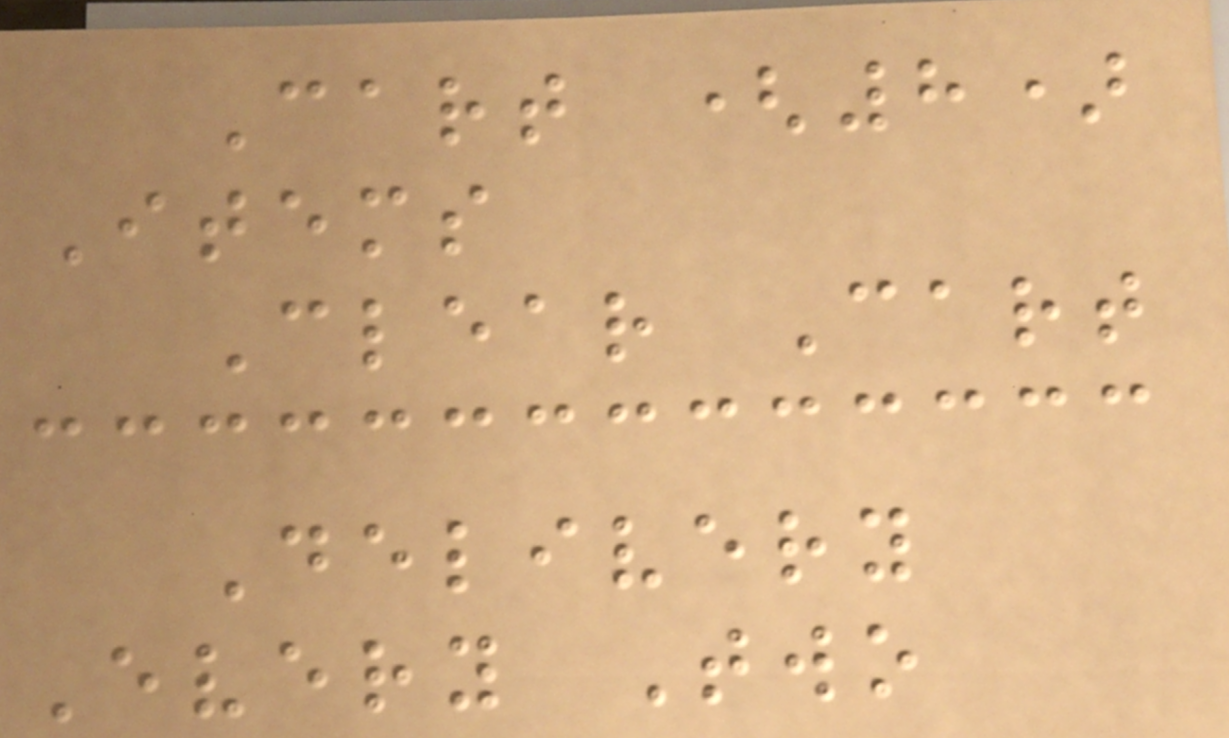Cart (8)
Items
Clear Cart
Delivery
Every Two
